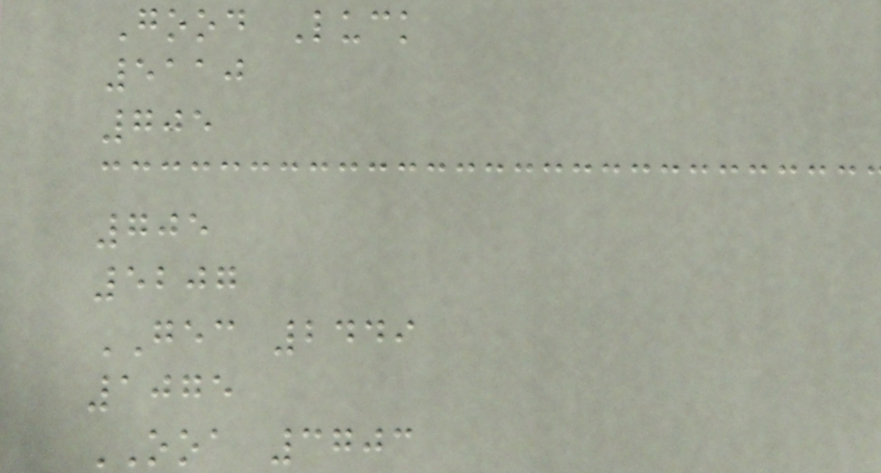Good Luck
5110
705
705
5207
GEC 2449
1075
OOA 3703
